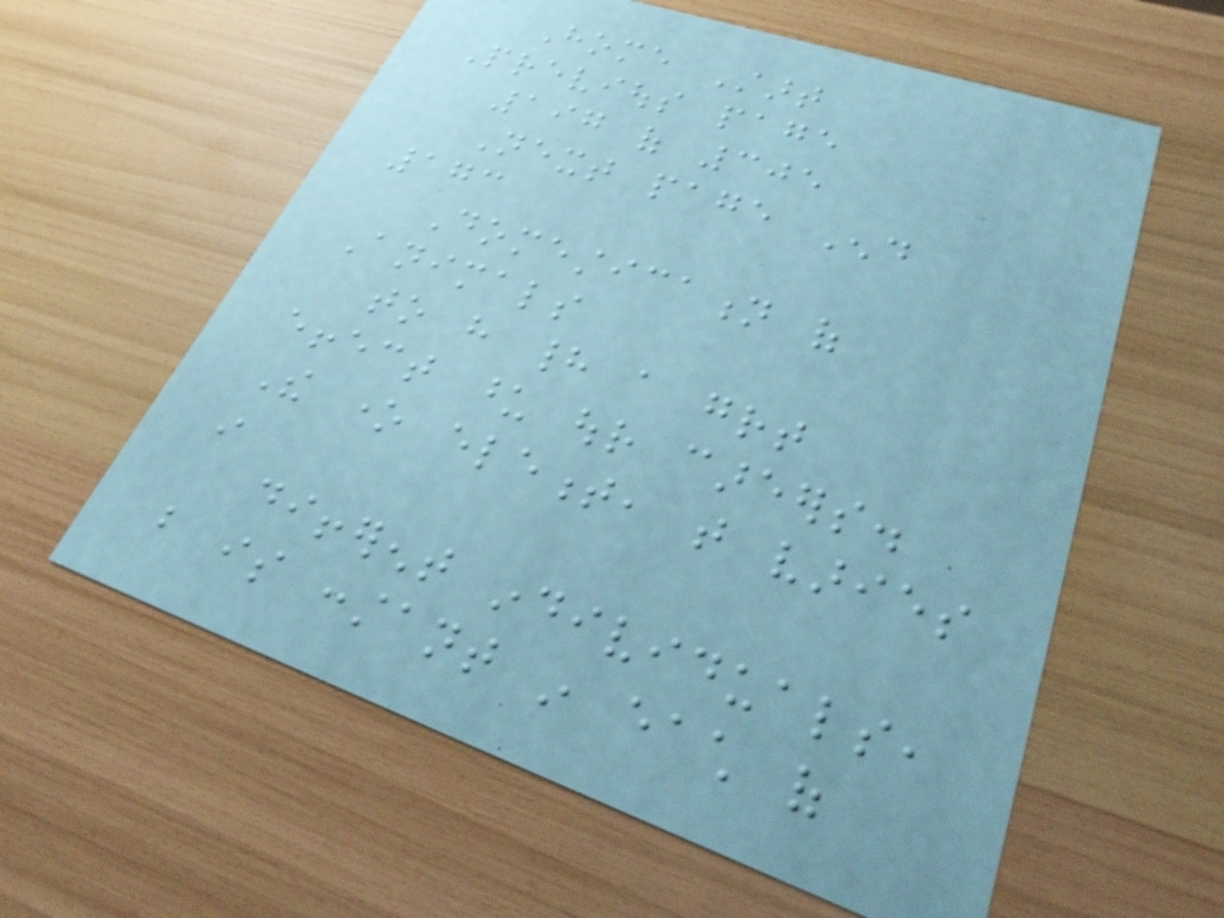Home Start
Previous page
197 of 305
Next page End
173
Domestication of
Animals
to have had a great
effect upon our careers.
The one element, that varies
in
different individuals,
but is constant in each of
